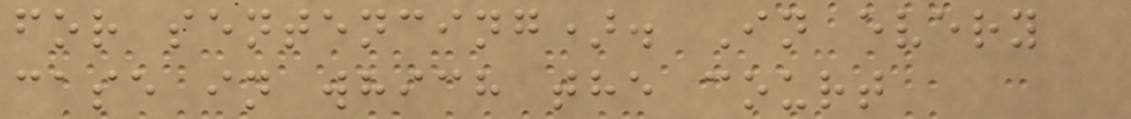for sentencing). In every
case in which the court
